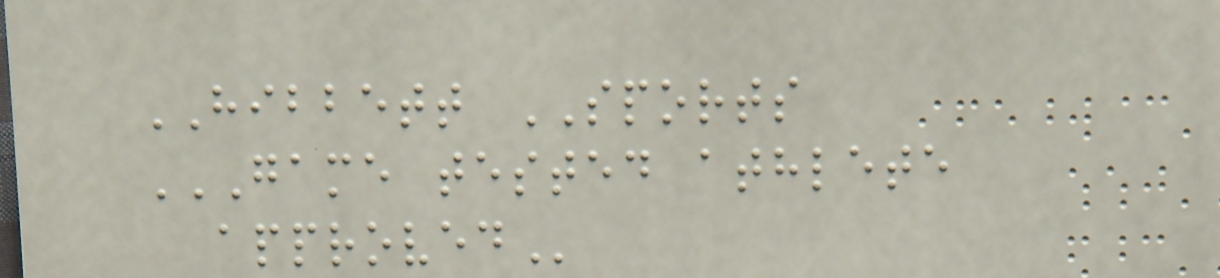HIBBETT SPORTS
GAME TESTED ATHLETE
APPROVED
